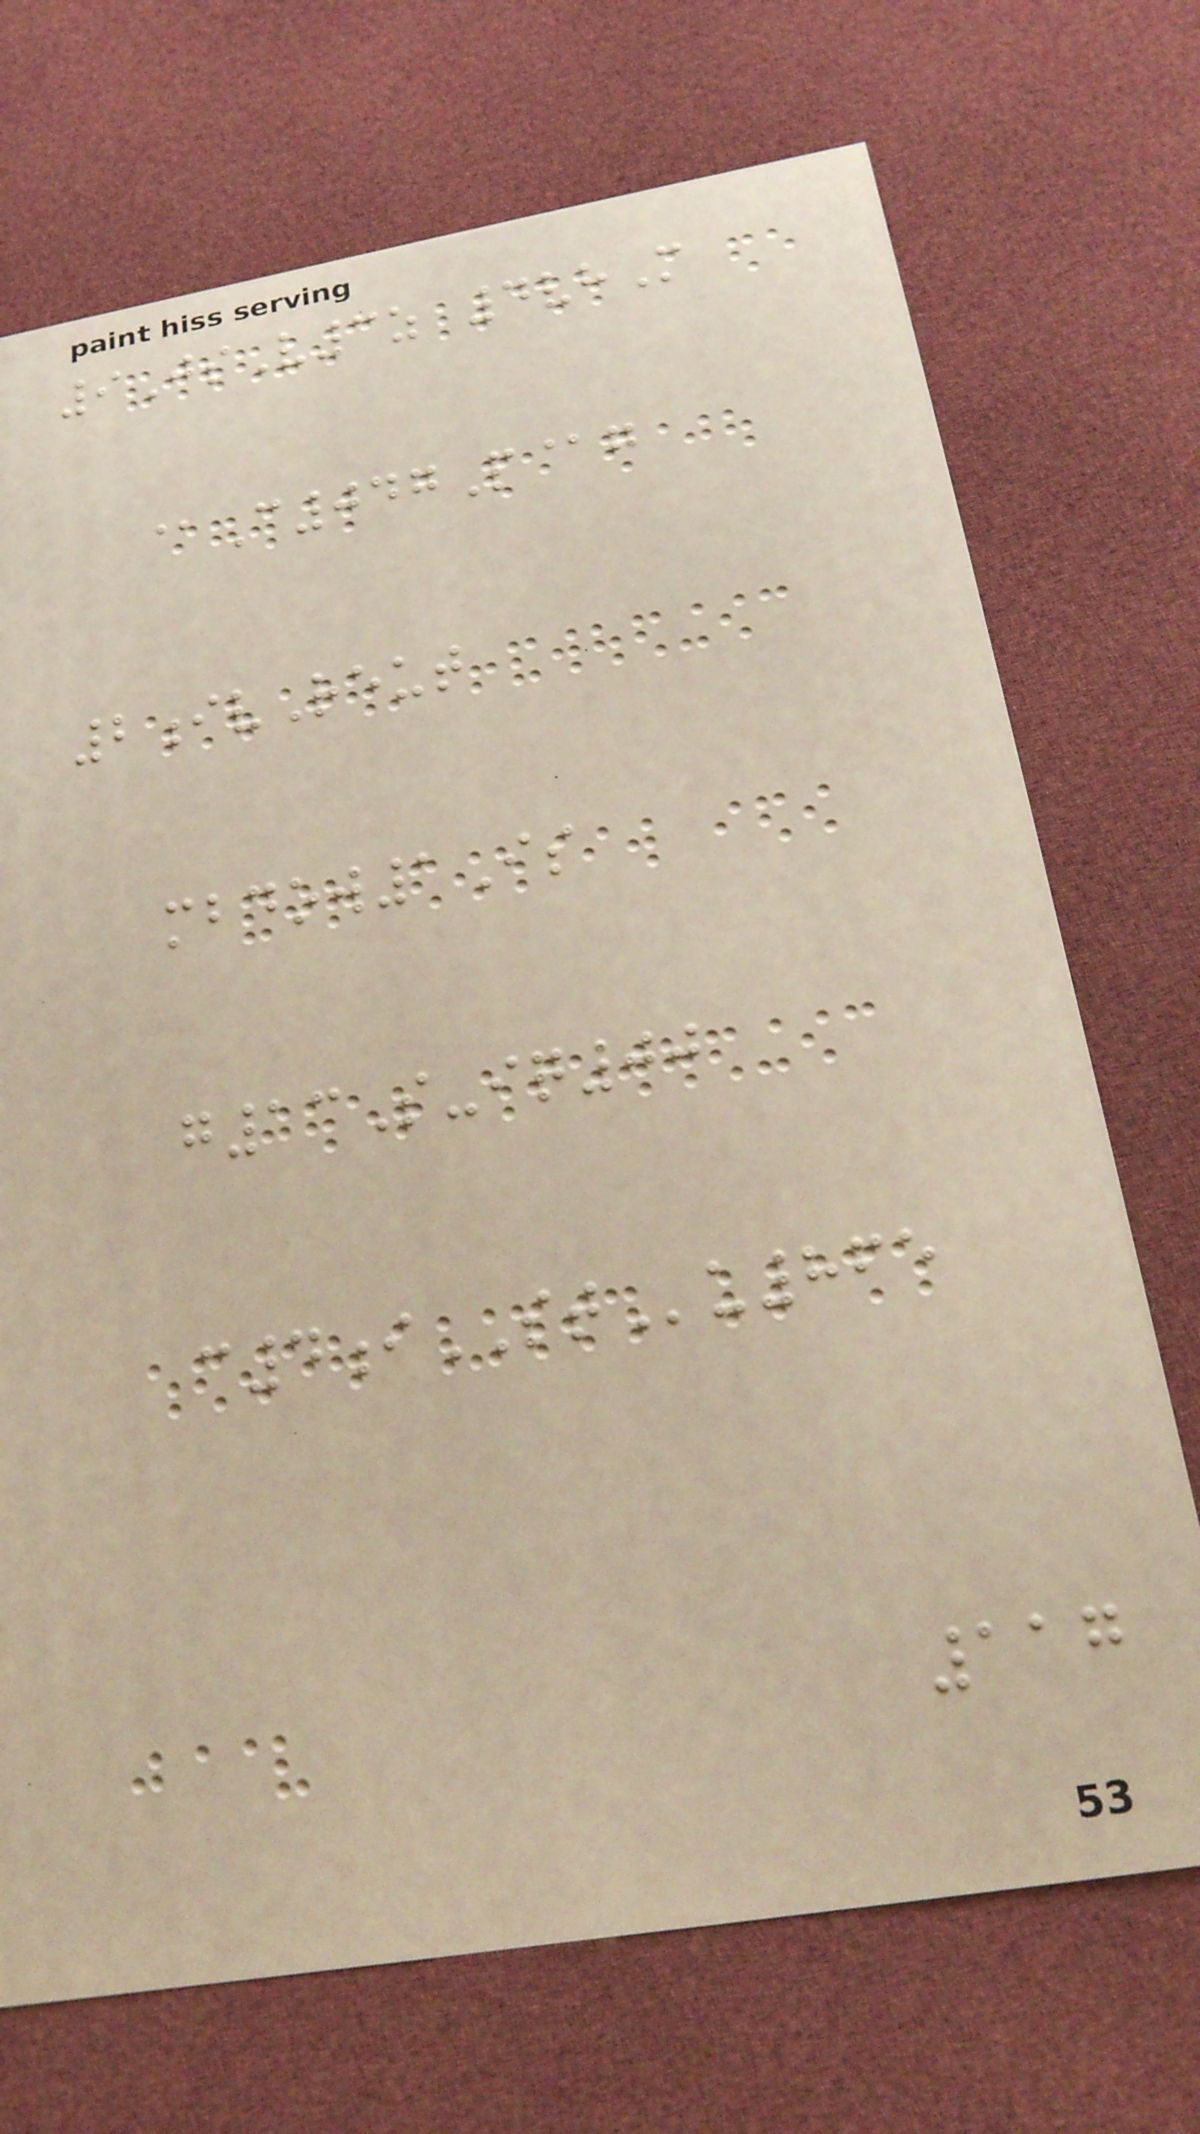9JsV3z 4vhM
@C047P@g
2ivReut
mbdow1Is
g13S-iq00
c4iSTu865
117
